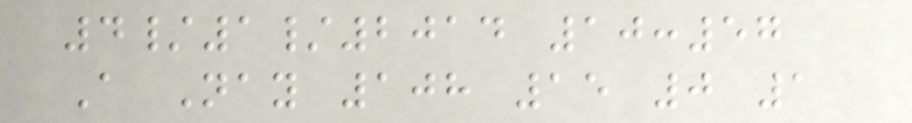4/1/2014 10:57
A Nay 108 15 0 1
